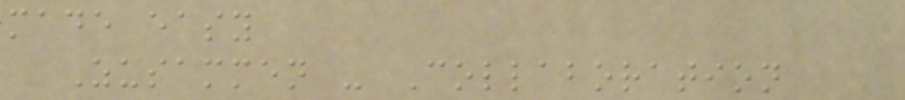made easy
Zusammen - Collaboration
